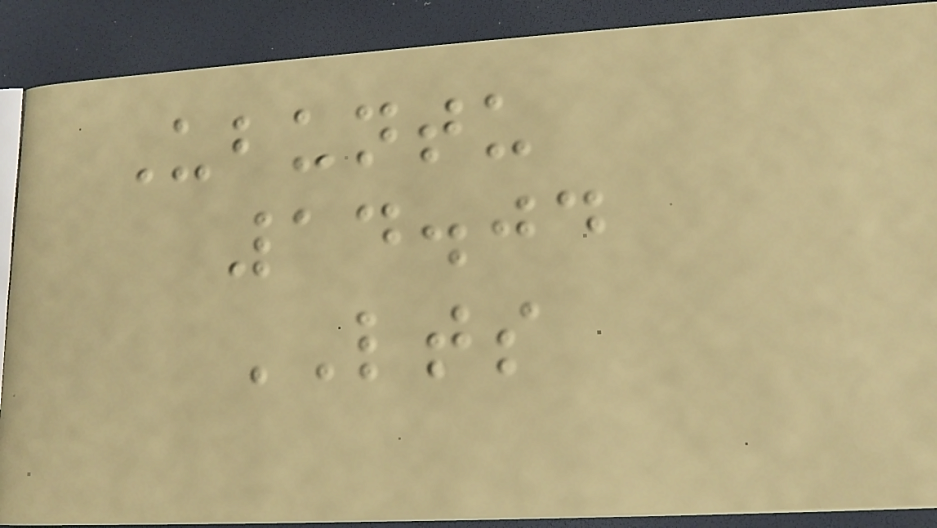Ubuntu
14.04
LTS
